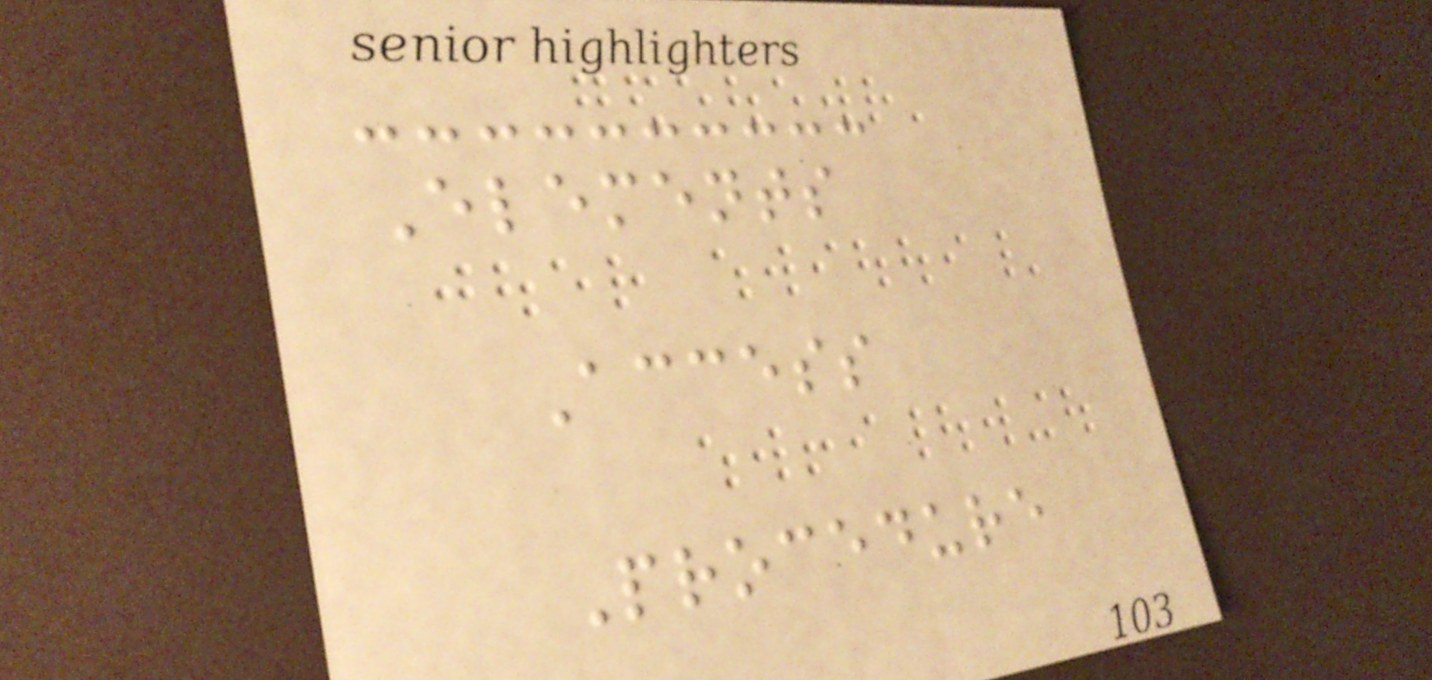Elements
Access
Procedure
